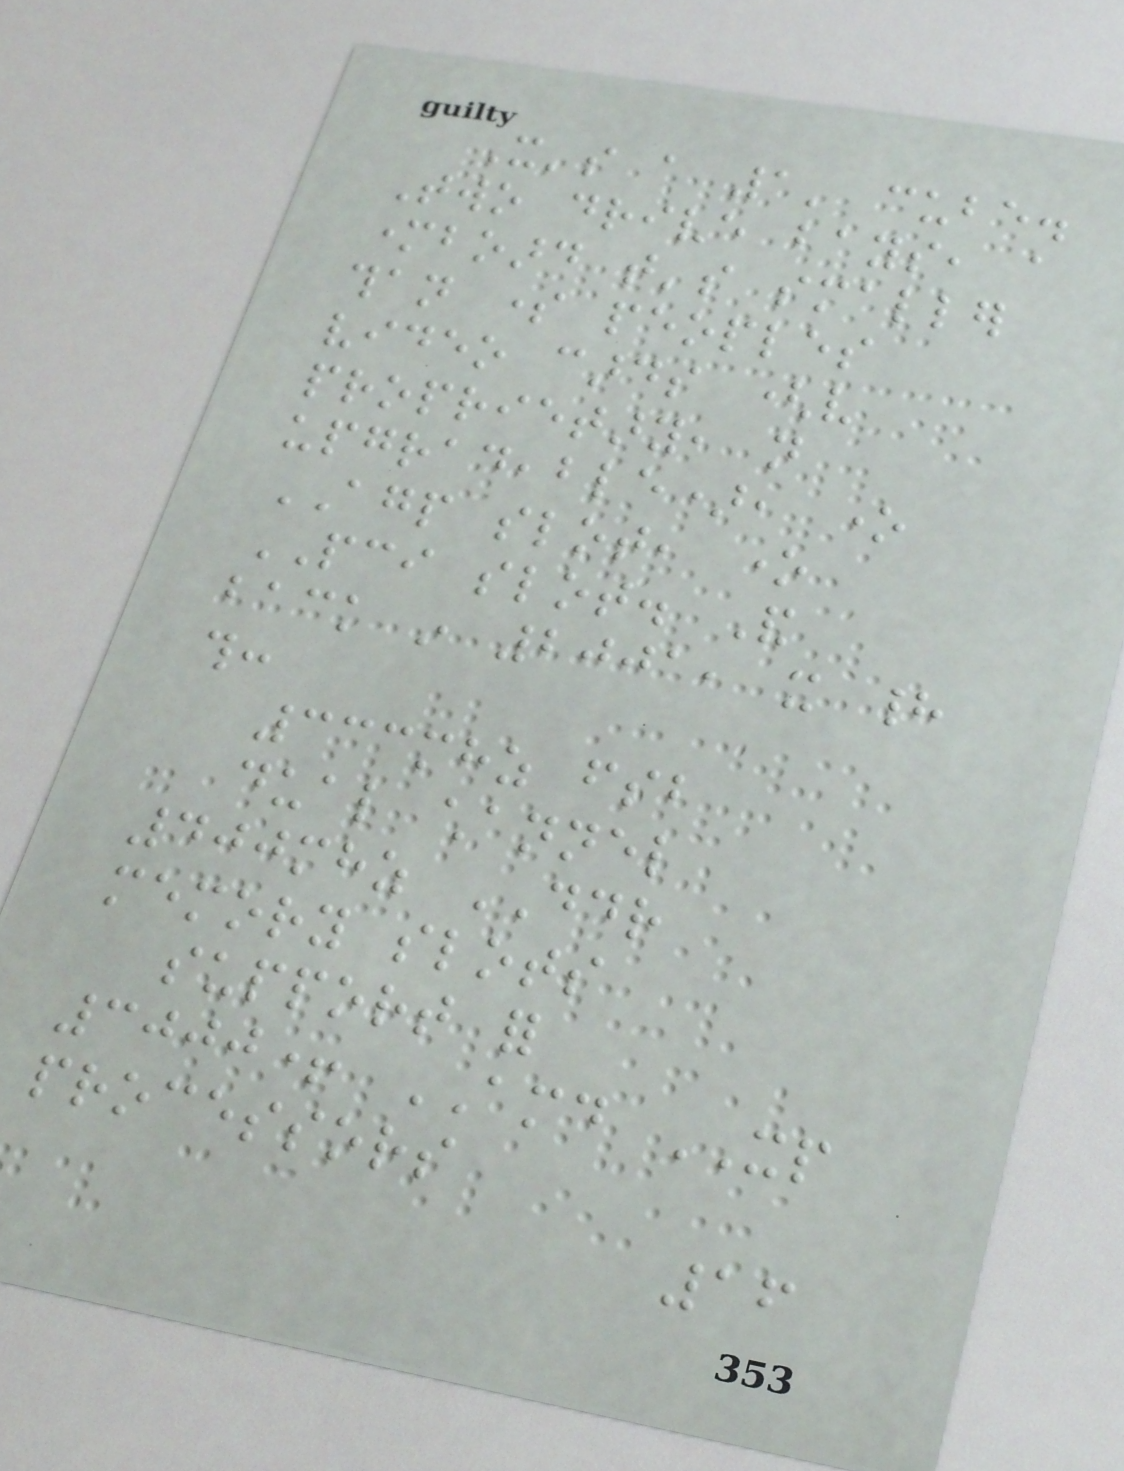It's a 1' cube.
Two drive bays, a
motherboard that's smaller
than some peoples
video cards (very
proprietary, not
upgradeable), one
AGP slot, one
PCI slot. And
back in 2001, it had
this:
333mhz fsb
dual channel
400mhz DDR
memory slots
support for
3000+ AMD XP
processors
16
